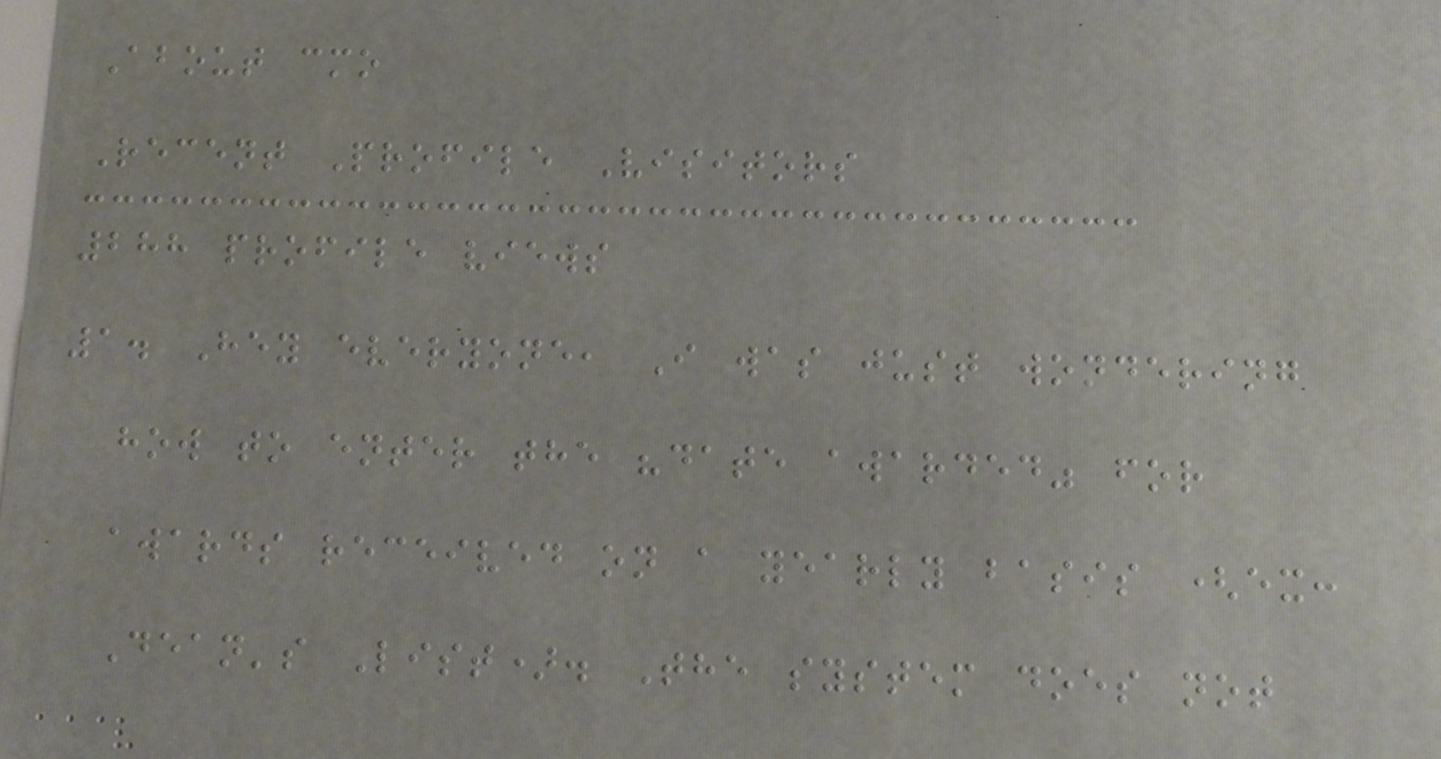About cmo
Recent Profile Visitors
288 profile views
1. Hey everyone, I was just wondering
how to enter the "date awarded" for
awards received on a yearly basis (ex:
Dean's List). The system does not
